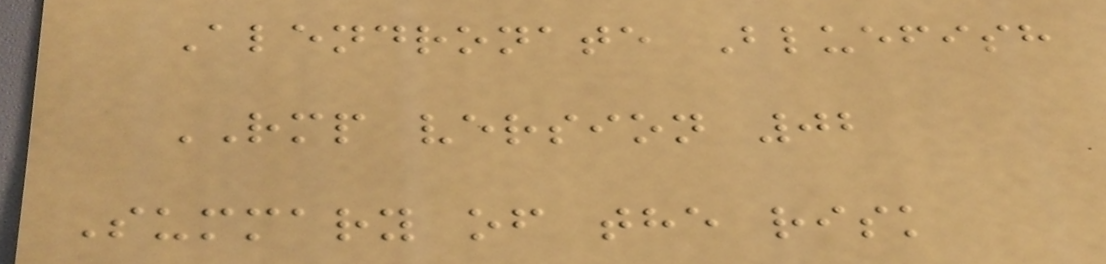Alendronate Bluefish
RMP version 02
Summary of the risk
